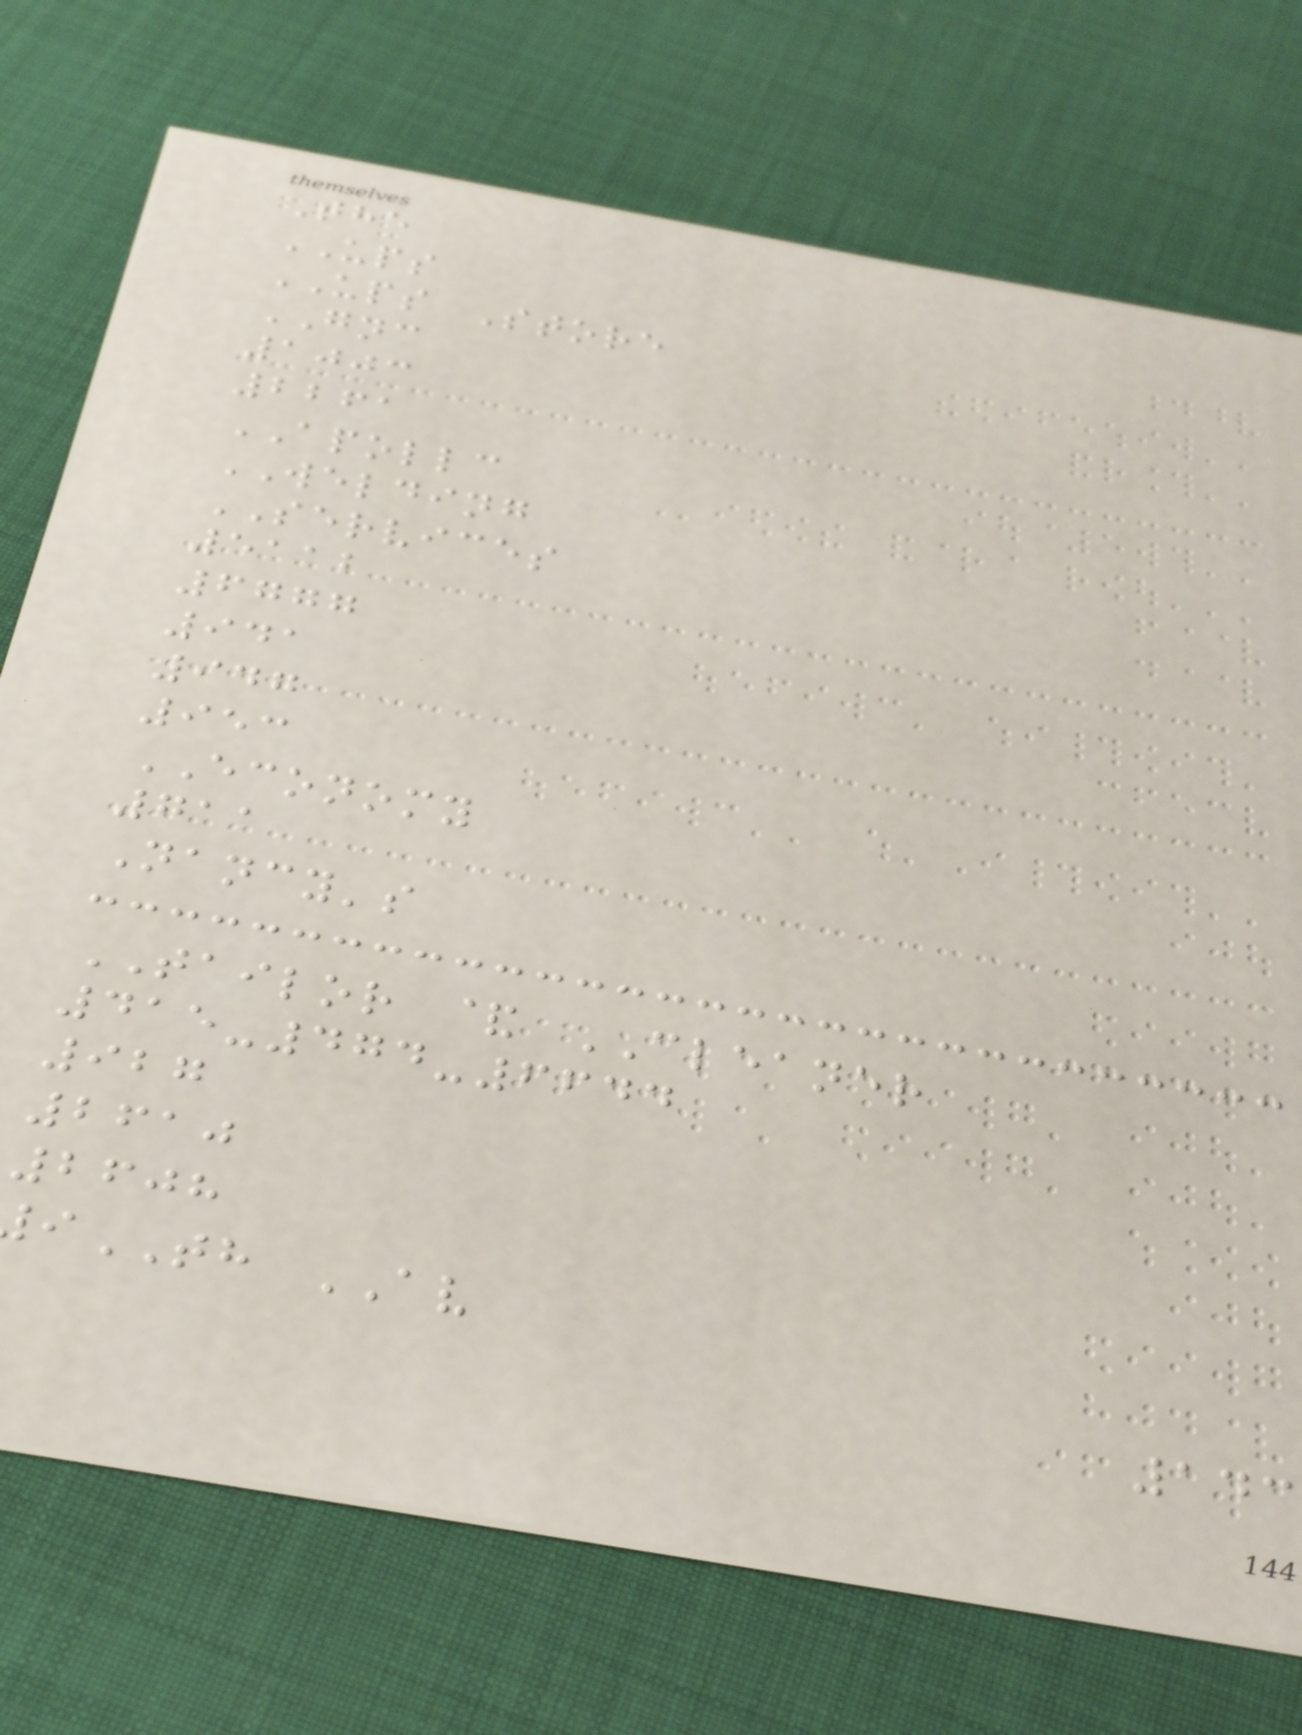The
UPS
UPS Store
GNC
1003
2261
APOLLC
WELDING
SERVICES
5112
6777
941
947
953
ECONOMY
711
Nancy's
TAILOR & CLEANER
415-474-6644
927
2610
2608
TH AV
143
